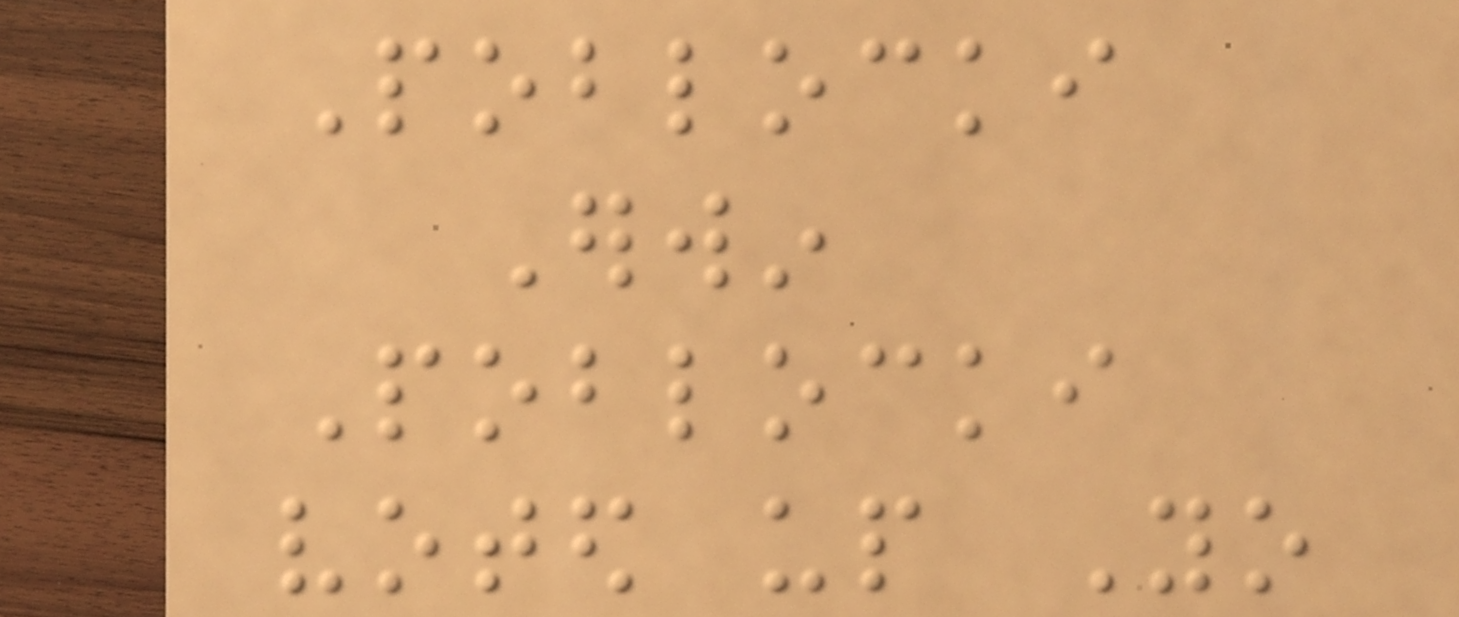Poblocki
Erwin
Poblocki
voted up Yo
